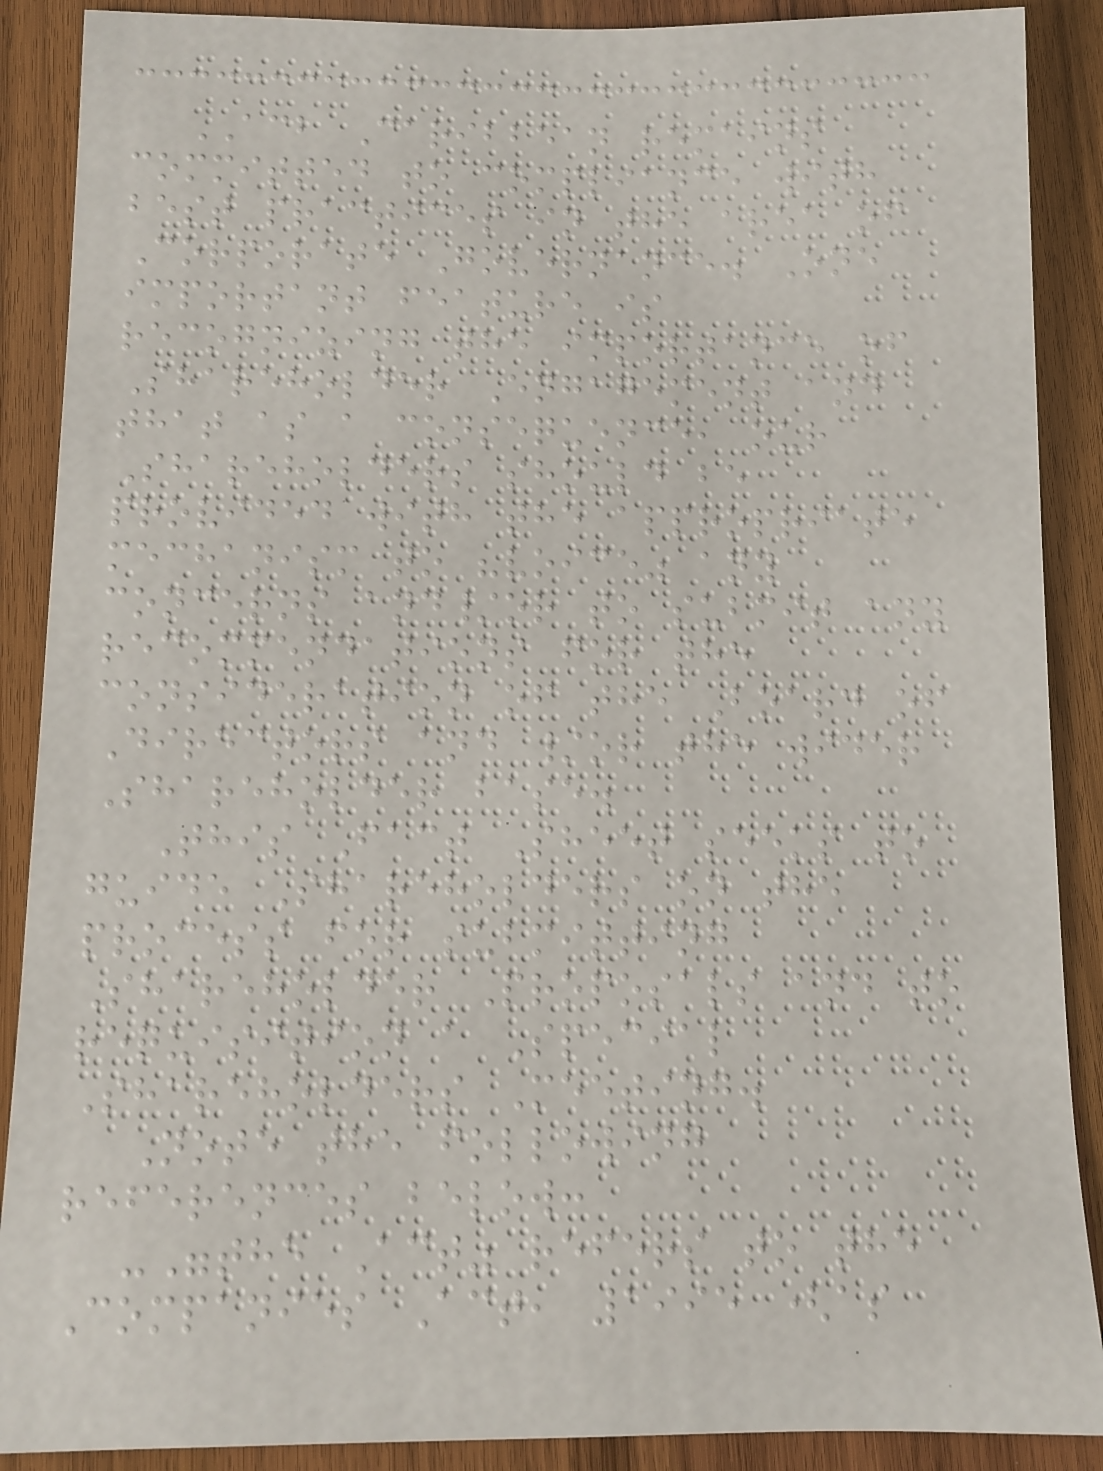ACB Caribbean remains
committed to compliance with
best practices in the area of
Corporate Governance. One
important feature is
recognizing the importance of
Shareholder Engagement and
that as a consequence, our
Shareholders should be
provided with the appropriate
mechanism to "voice" any
concerns and/or to submit any
recommendations for the
consideration of the Board of
Directors and /or the wider
Shareholder base.
This Fact Sheet seeks to
guide Shareholders on the
process for submitting
Shareholder Proposals and to
requisition a Special
Shareholders Meeting.
Note the following
references below:
-"the Act" refers to the
Companies Act, 1995 (as
